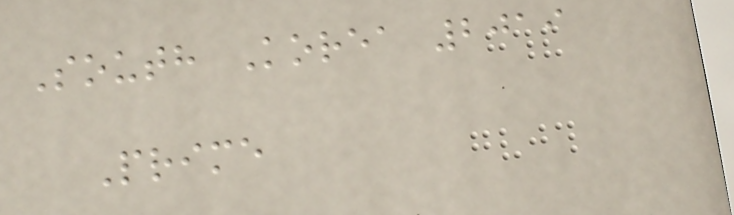South Korea 2019
Prime
